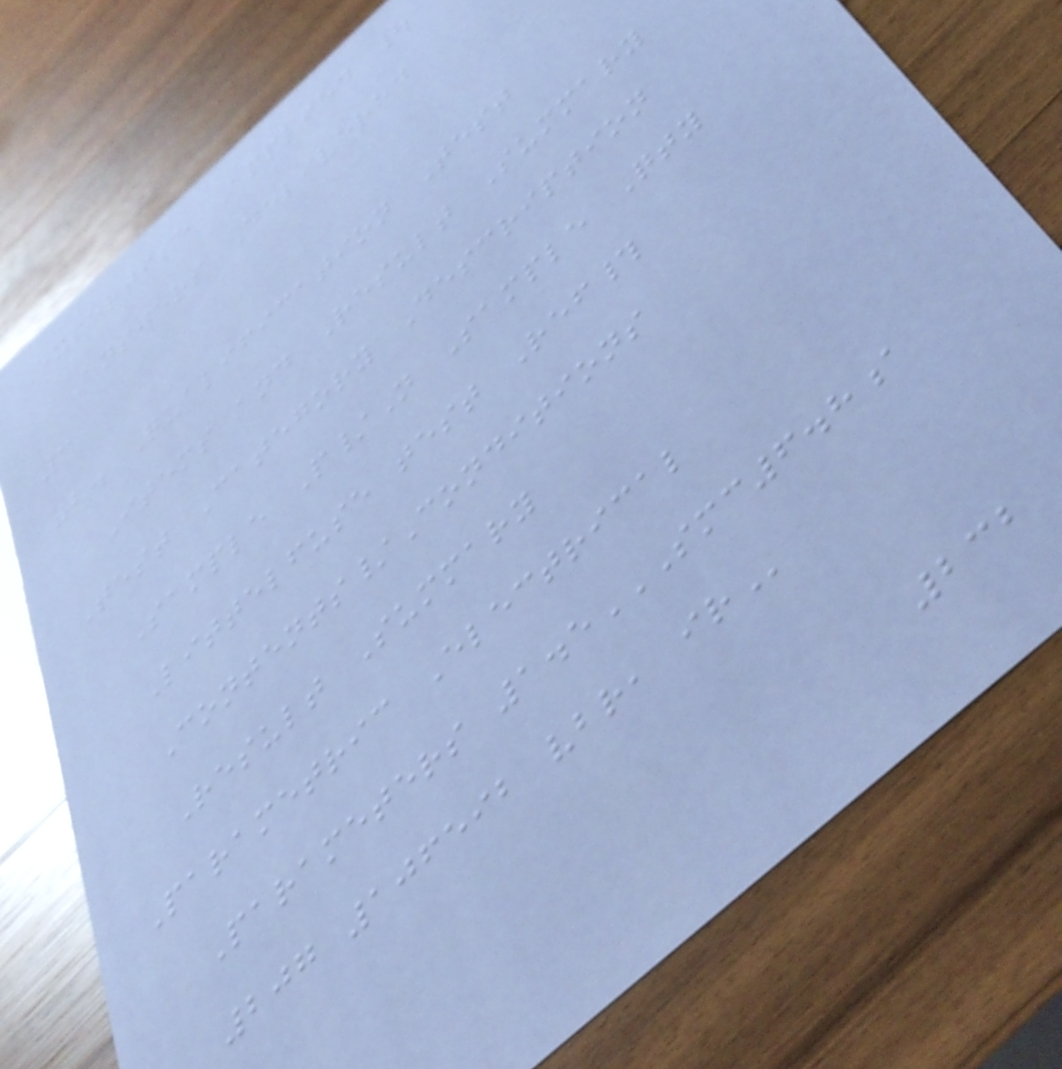Expertise Applied |
Answers Delivered
3
2. Qualification Test
Items and Result Summary
Test Category Description
Sample P/N Sample Qty
Littelfuse test Ref#
Contents/Conditions
Result Summary
Parametric Electrical
Parameters 1.5SMC6.8A
207 106592 VBR, IR
232
